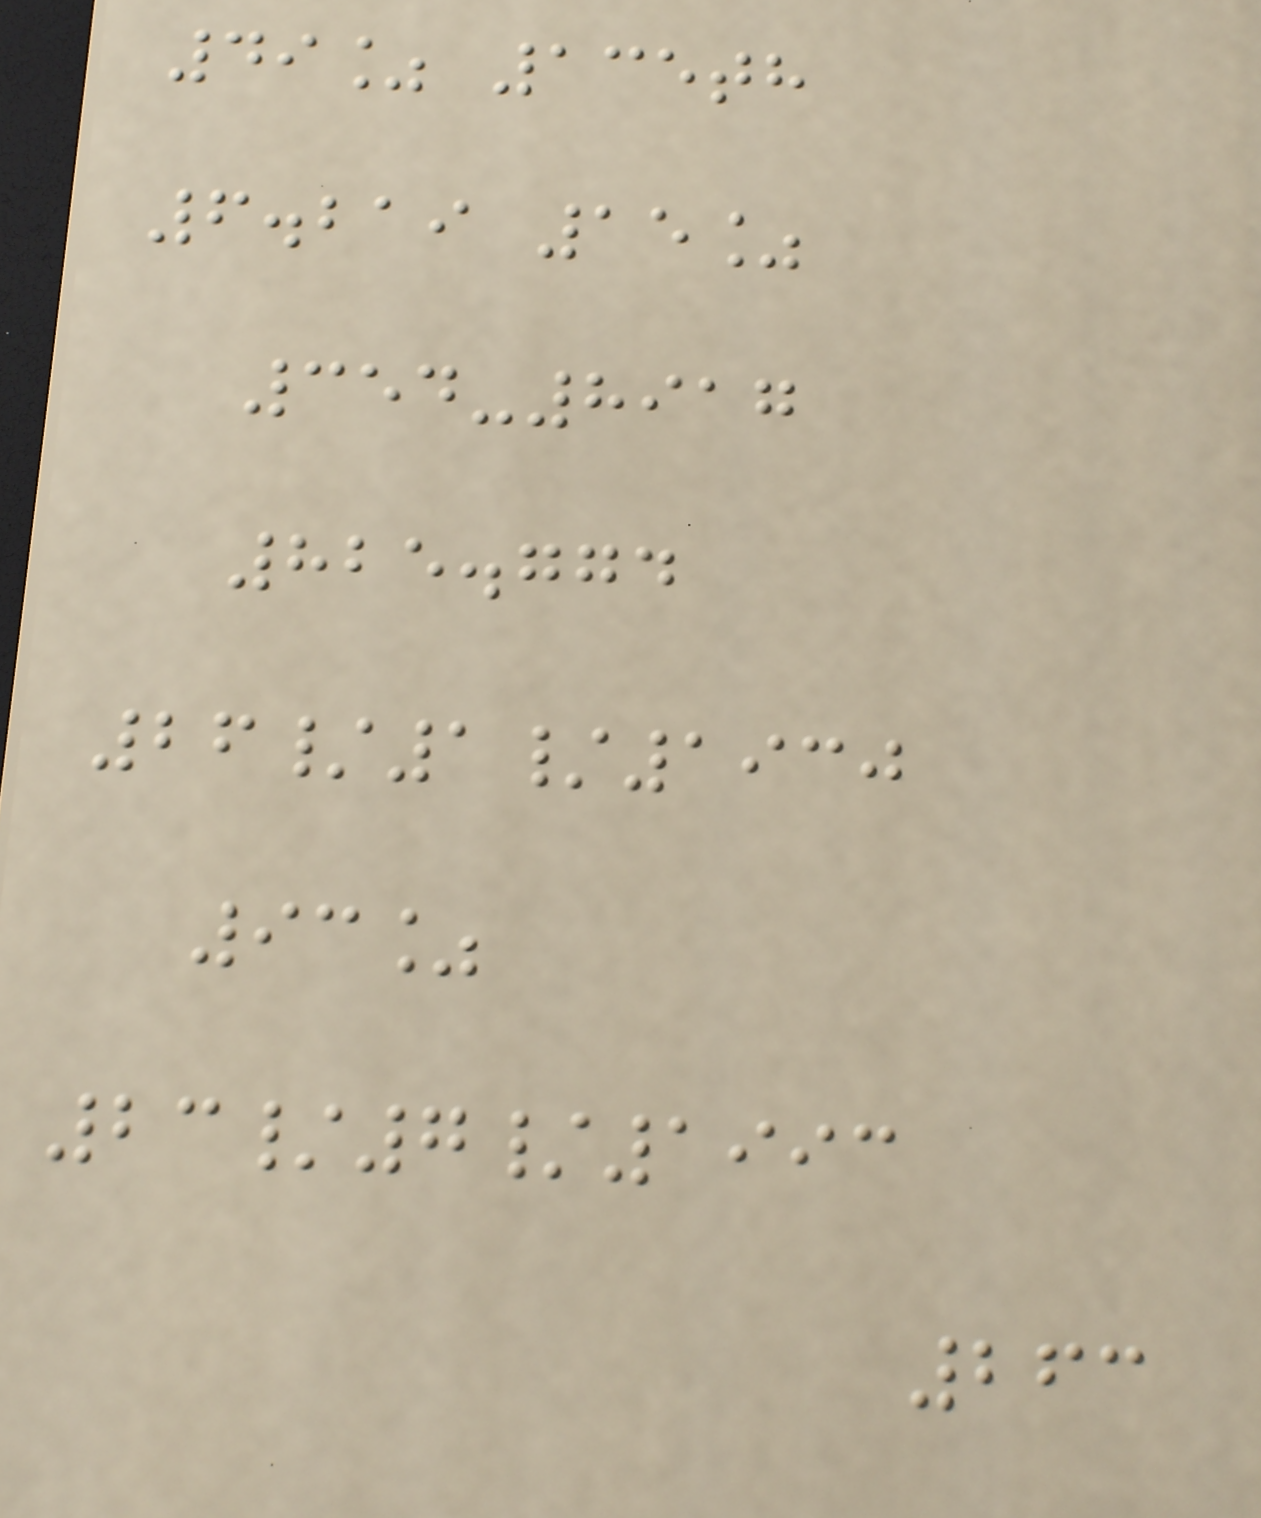49% 135th
6.219 15%
354-8917
825.774
26/1/1930
93%
23/7/1993
263
